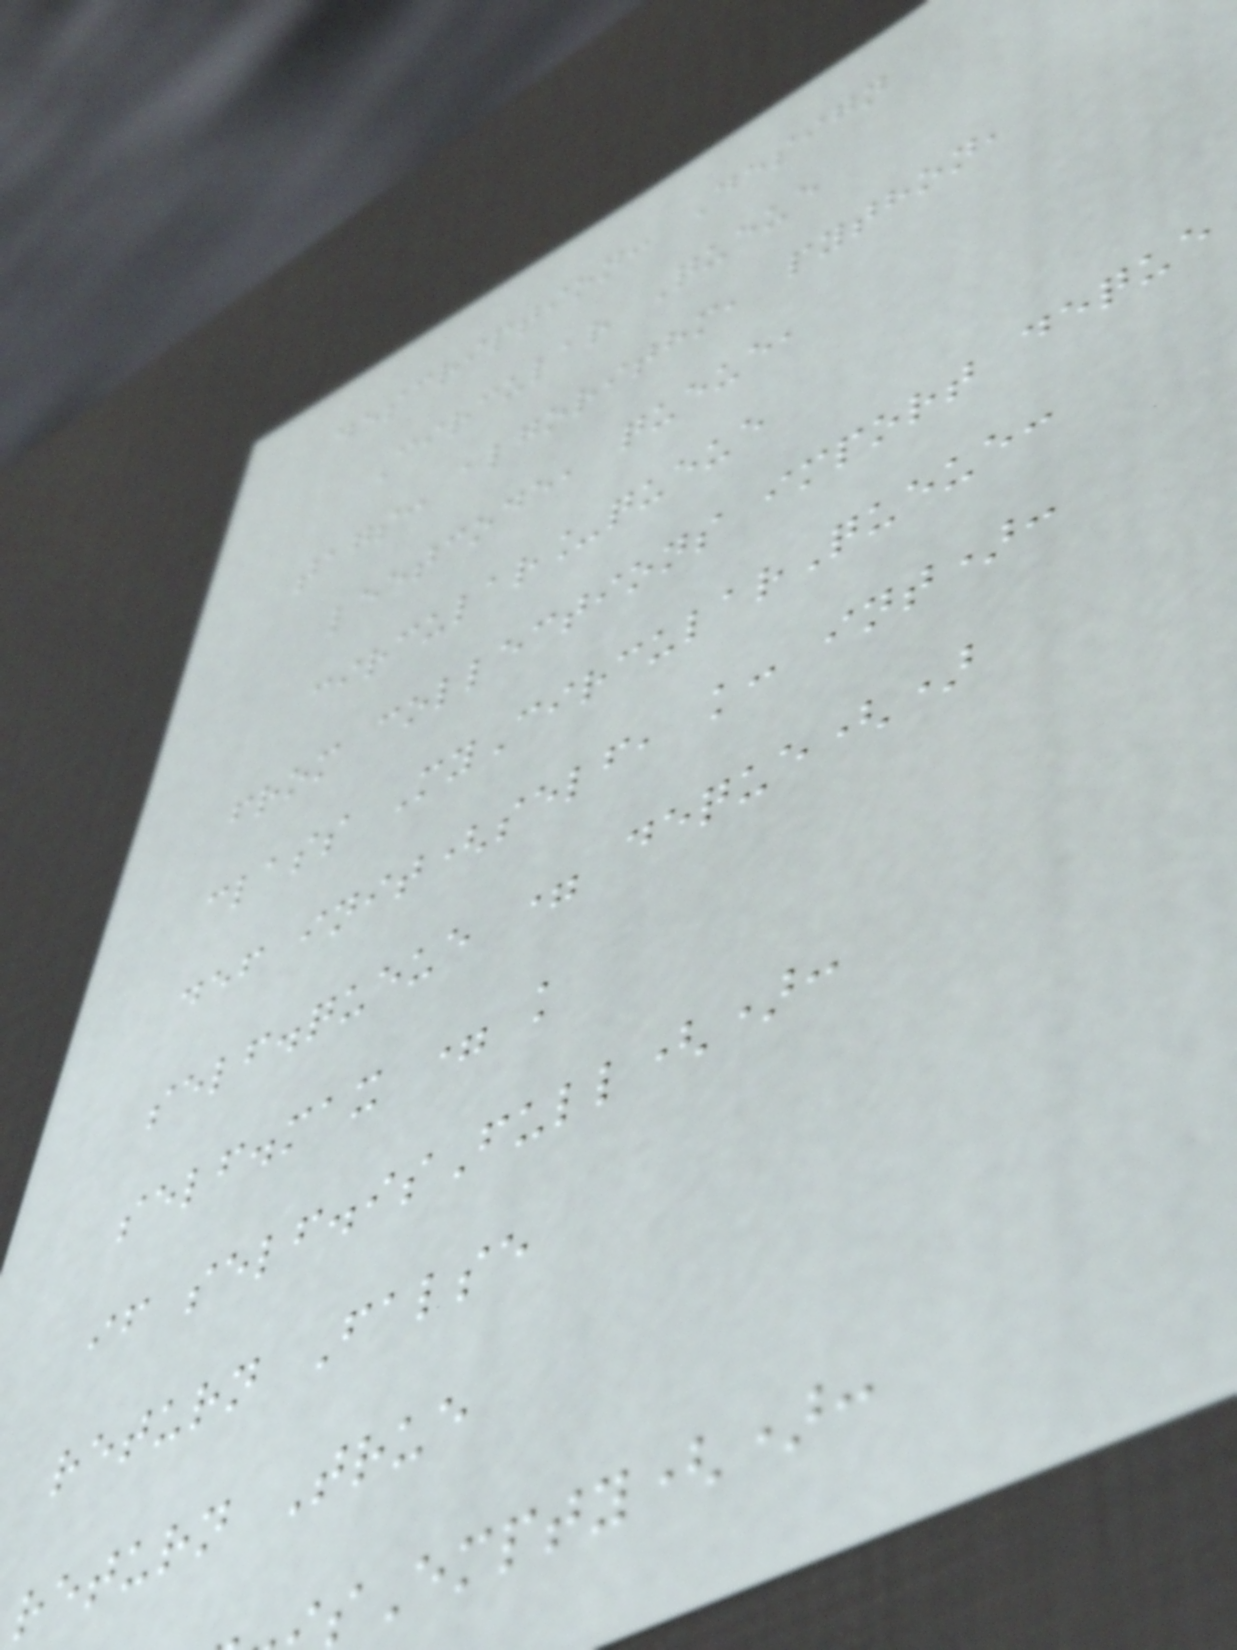description: Design
Circular Queue
tags: algorithm, python,
leetcode, queue,
circular_queue
from collections import deque
class MyCircularQueue:
def init(self, k: int):
self.queue = deque()
self.max = k
if self.isFull():
return False
return True
sEmpty():
